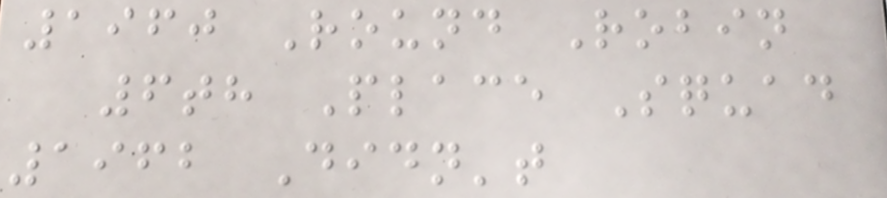1960 Round Robin
6th Place Squad
1962 Didn't
